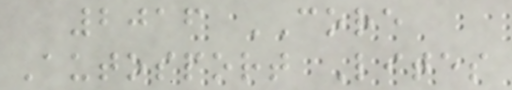2016 CORE
Autosport Lites
